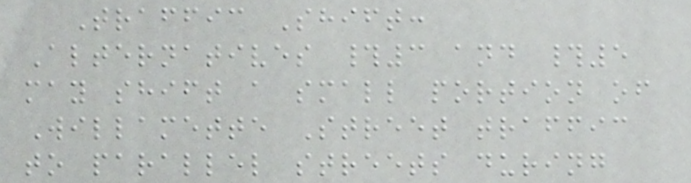Traffic Shift:
Alternatives #3 and #5
may shift a small portion of
Willamette Street traffic
to parallel streets during
